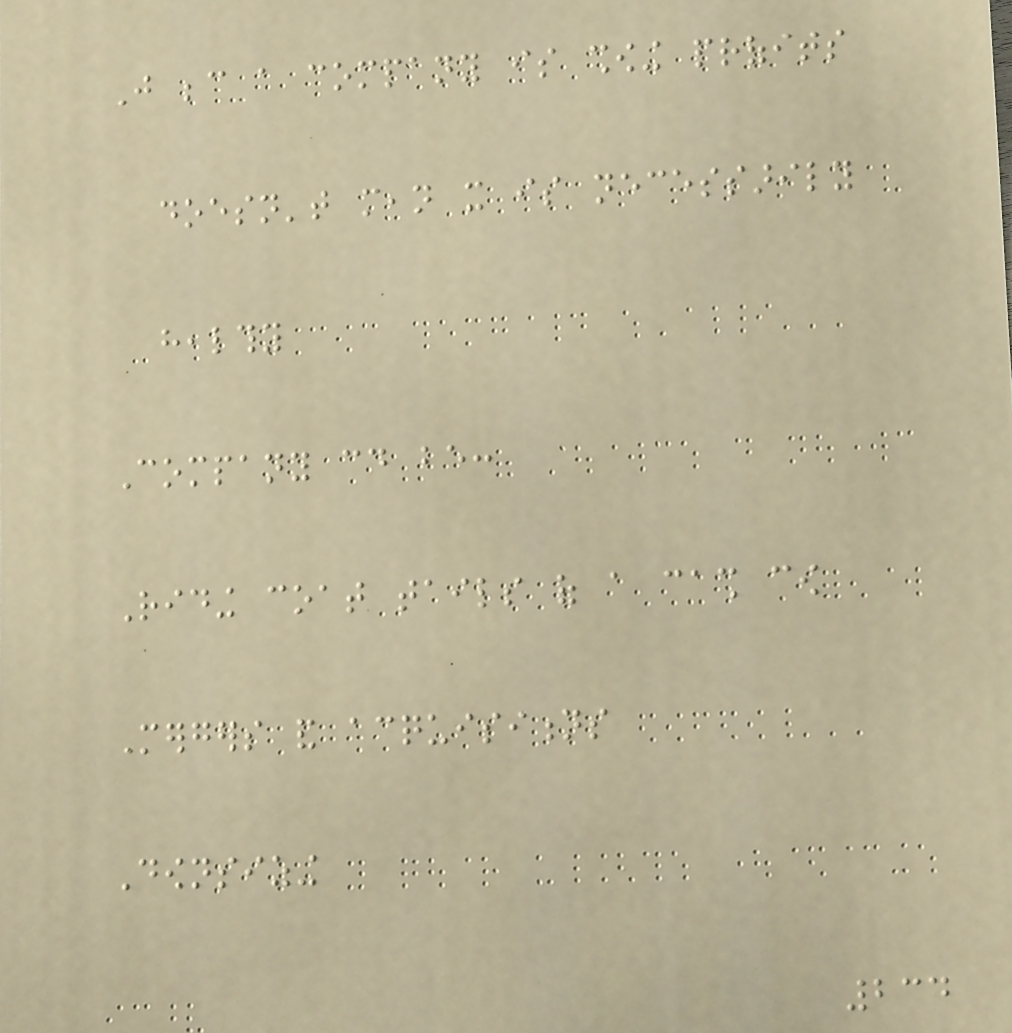Just because a company is showing profits
doesn't mean it is necessarily
healthy
Company could be:
Riding coat tails of a cash cow
Mergers and acquisitions
Downsizing
234
